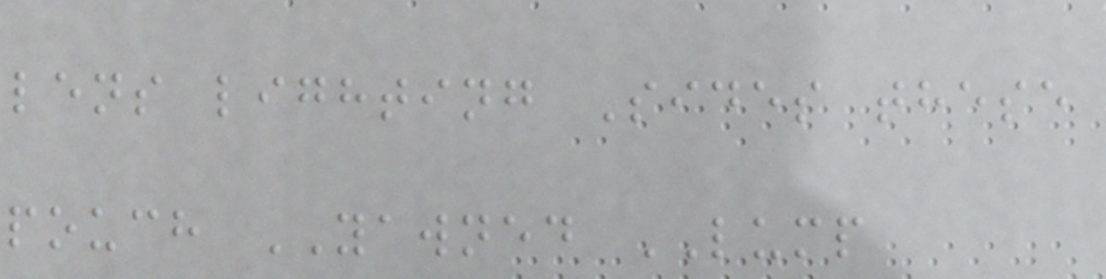lens lighting Sides these
pouch YAWNED LUMP
